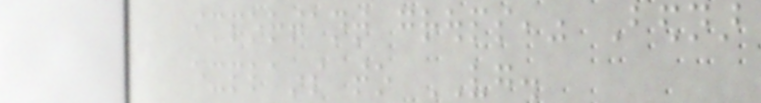important groups," Bednar
explains to VG.
